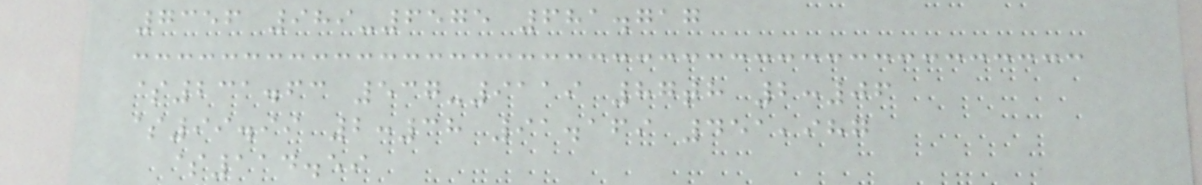7356 989-6575 681.717
$231.63 537-9119 87th 2:06
$99.99 2:38 91.169 451,987
$114.59
